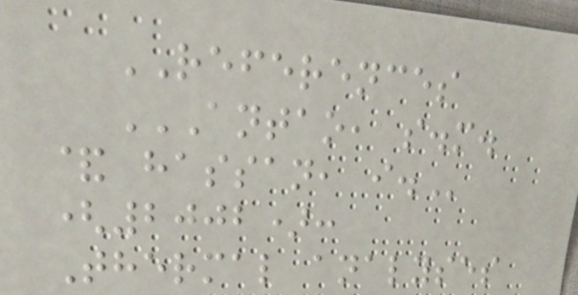REFERENCES
ANTAO, S.M.
& HASSAN, I.
(2002):
Thermal analyses
